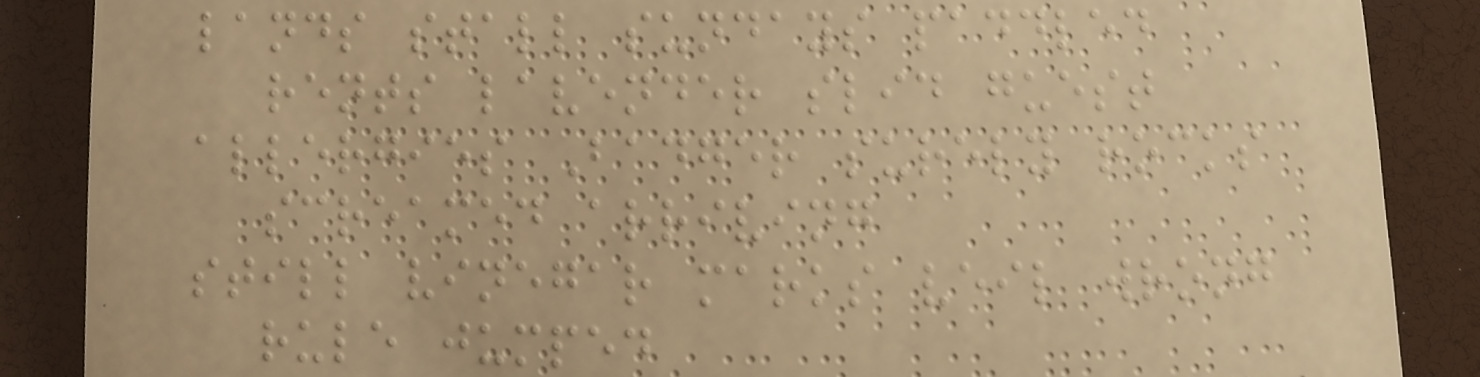lands stall sundays paddled
rents lavender slid guest
allergies Badger surely rocks
screamed arriving
still vinegar marks veil wrong
rule jumped
